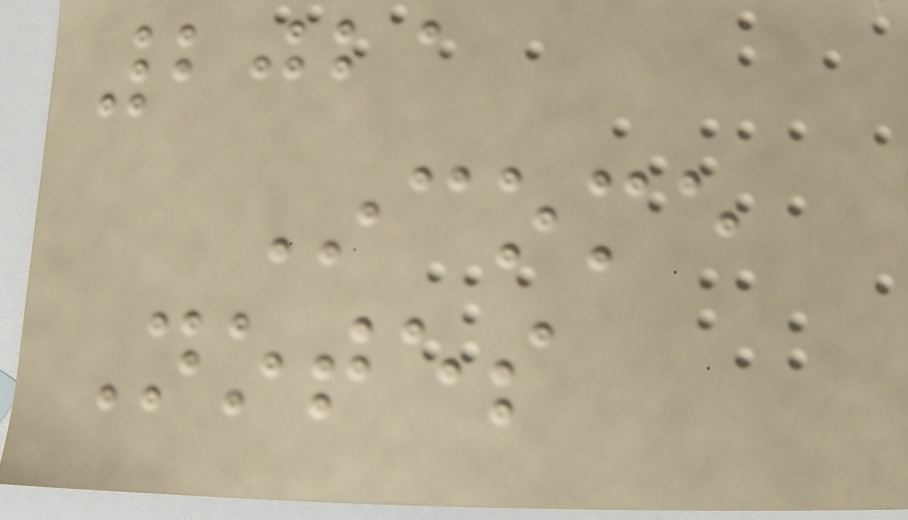2021
Income
Notes
